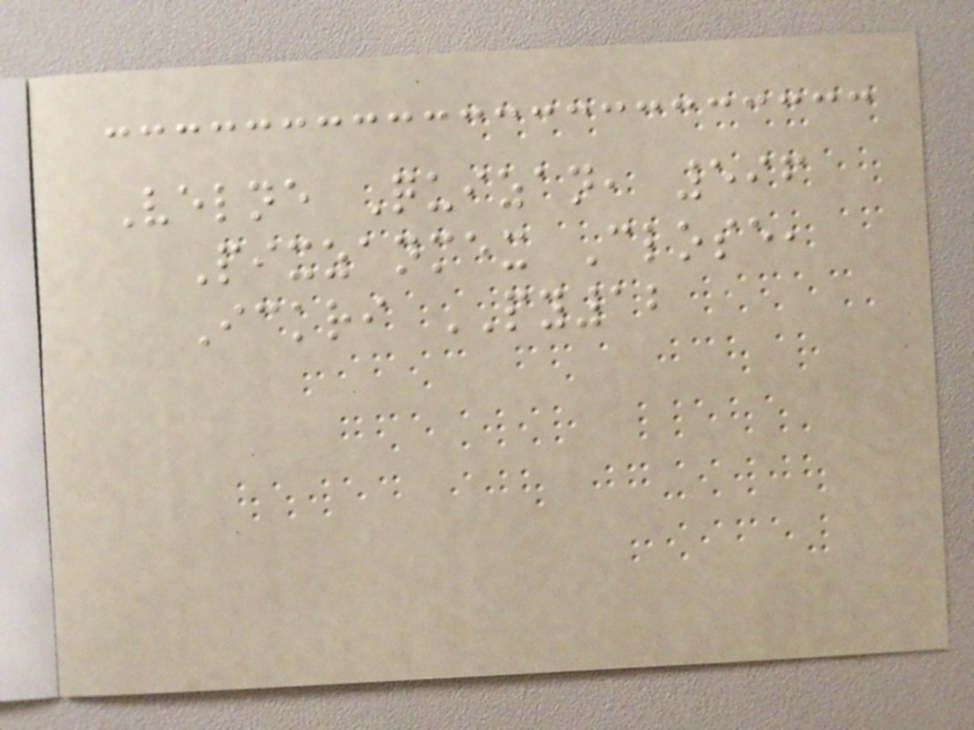Velne Quizan, 596
Pixzanmex Close,
Ickri PY12
